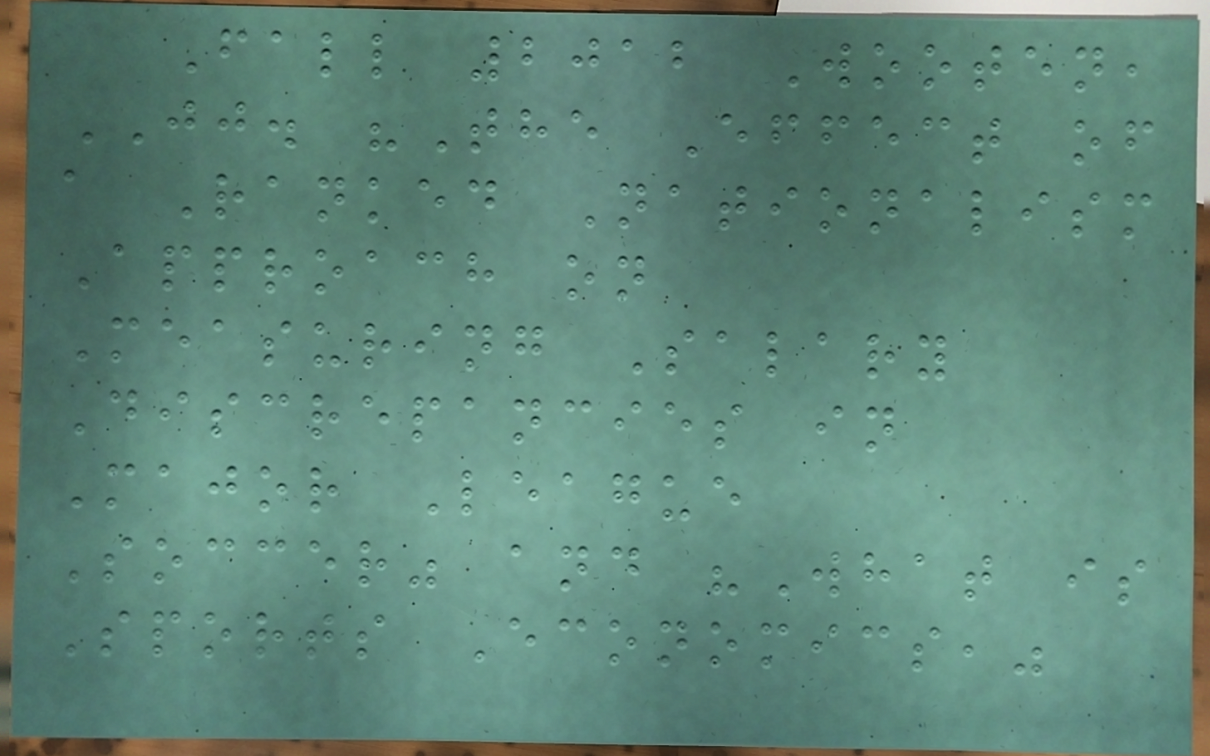Fall 2012 Wooten,
JJ. "The Effect of
a Ranked Nationalism
Approach on
Measuring Salary
Discrepancies in
Major League
Soccer" and "What is
Sports Economics,"
